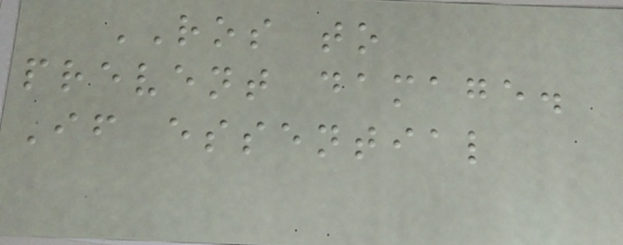ROS to
prevent damage.
If essential
